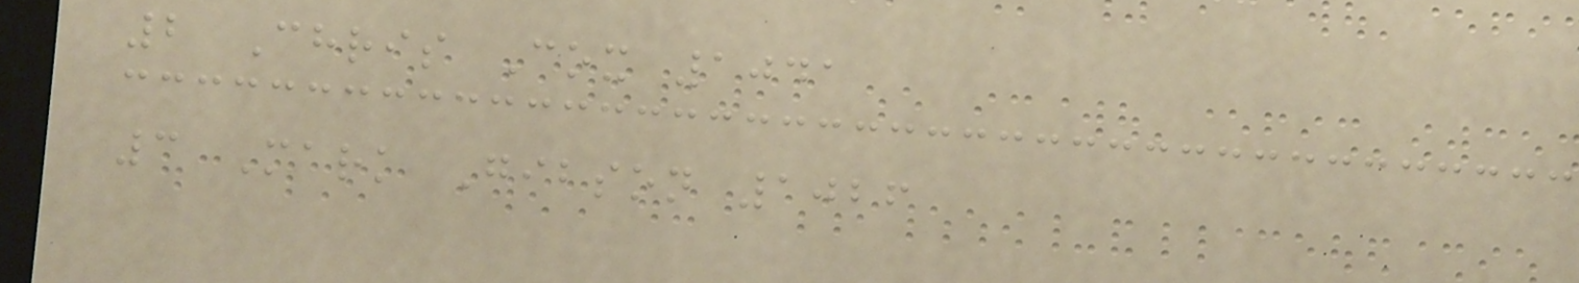2 Chris Cox 1041
3 Mark Gibson 1026
